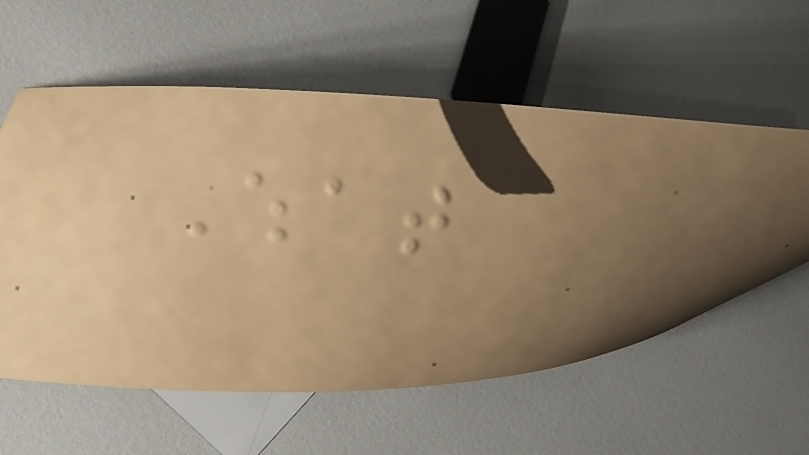What
